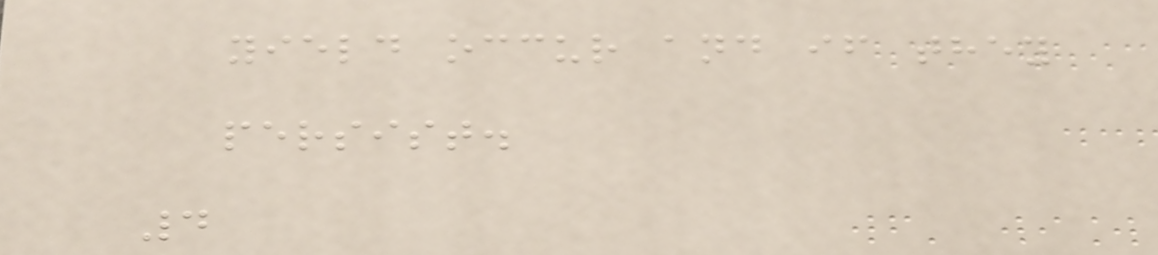yield occur and if they
persist.
4
